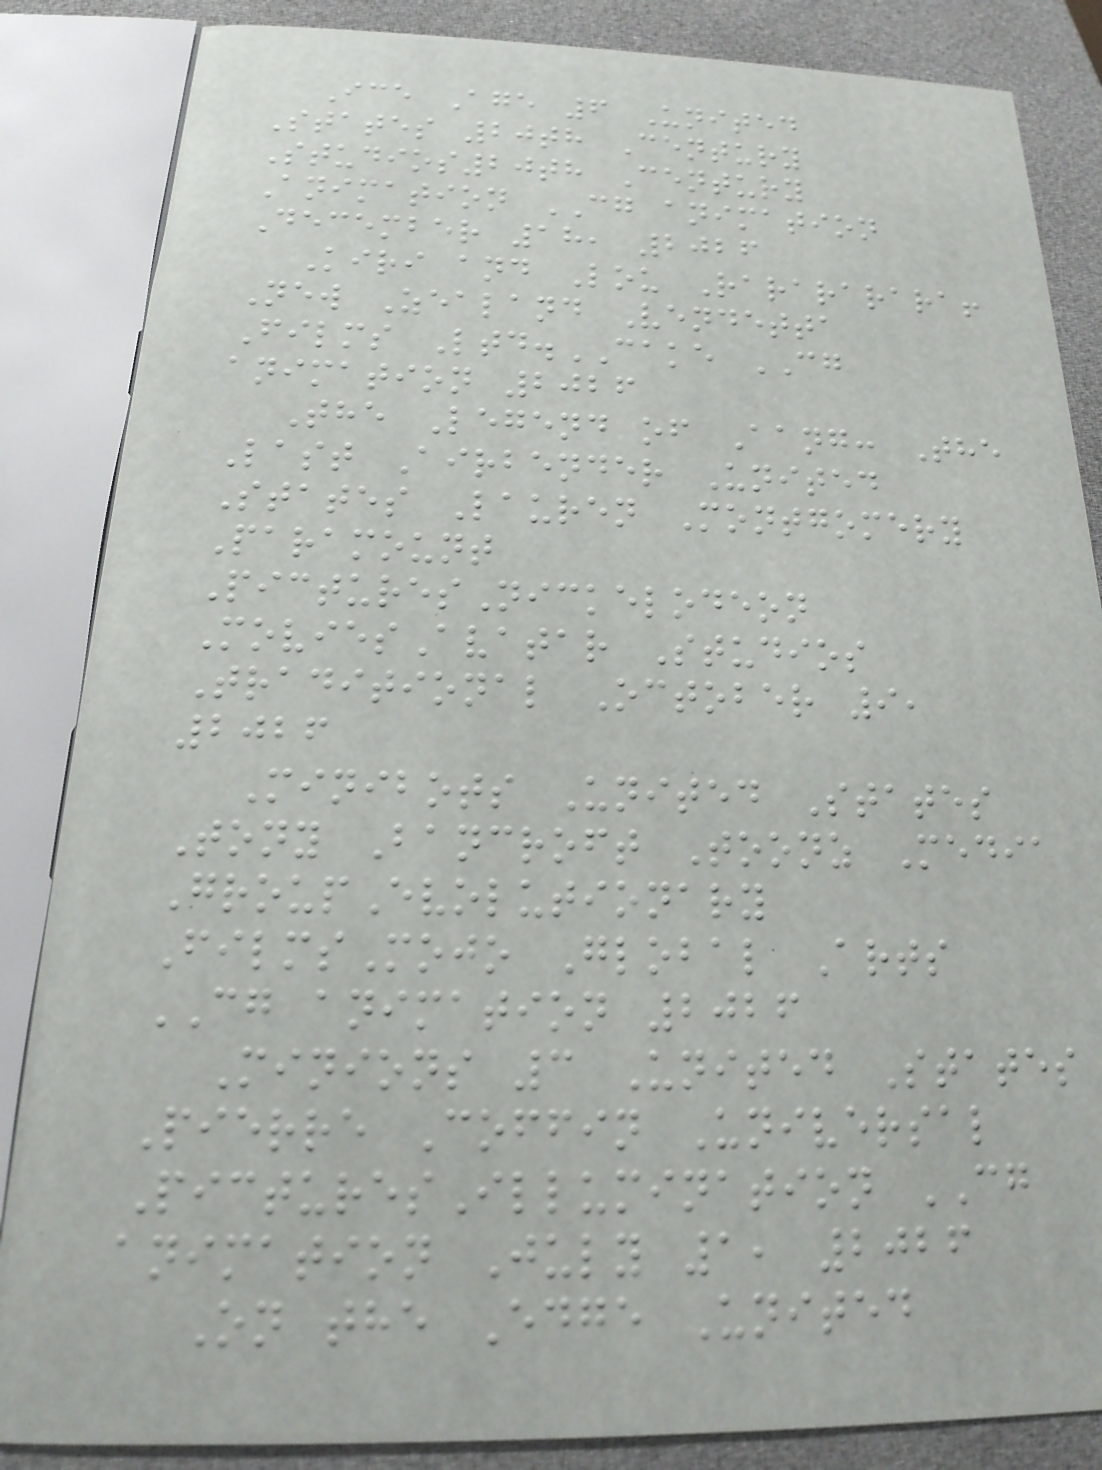Ice Age 6 United
States 20th Century
Studios20th Century
Animation CG animation
December 18, 2026
Kiri and Lou Rarararara!
New Zealand Vendetta
Films Ltd.CAKE CG
animation 2026
The Legend of Aang: The
Last Airbender United
States Lauren Montgomery
Paramount
PicturesNickelodeon
MoviesAvatar Studios
Traditional October 9,
2026
Minibots United States
Tony Bancroft Toonz Media
GroupEvolutionary
FilmsMojo Global Arts
CG animation 2026
Minions 3 United States
Pierre Coffin Universal
PicturesIllumination CG
animation July 1, 2026
On the Edge United
